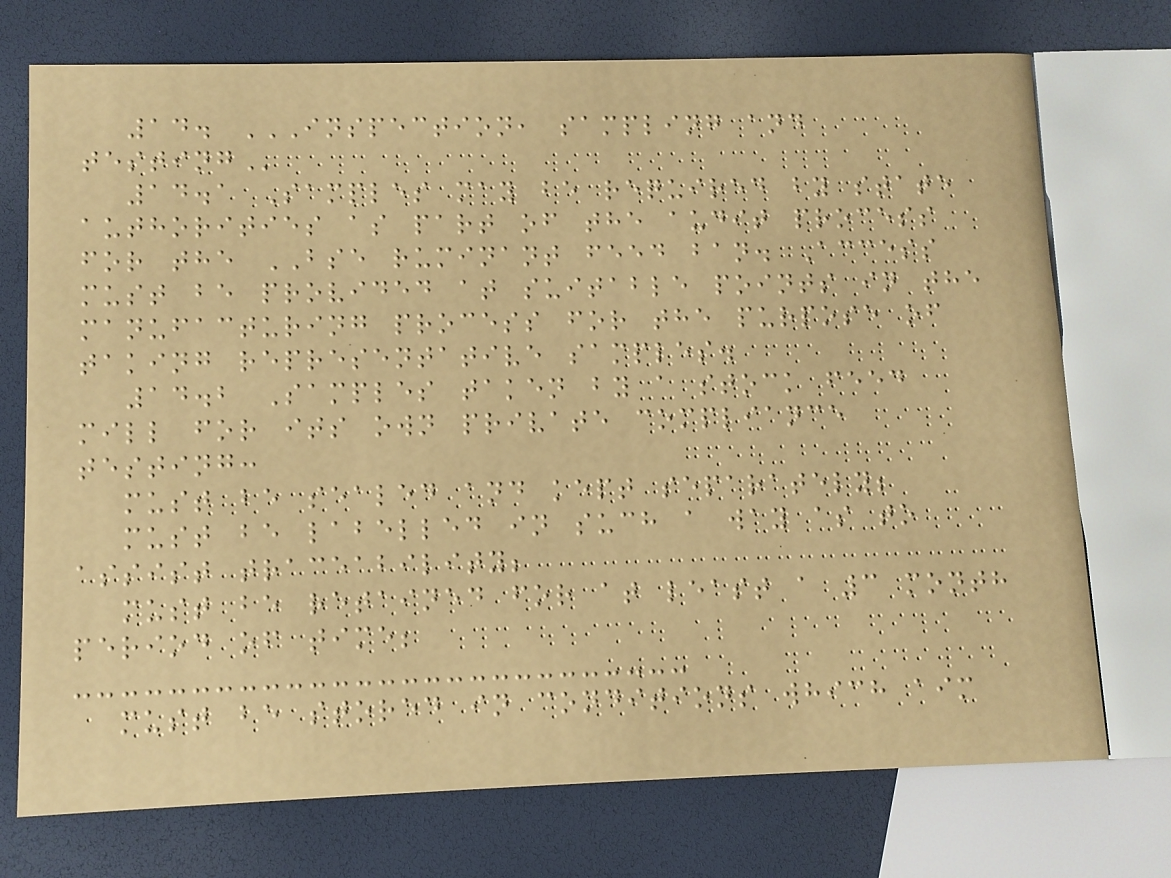14. INSPECTION, SAMPLING AND
TESTING
14.1 Samples may be required by state
authorities as part of the audit process
for the BSE ruminant feed ban. Access
must be provided at suitable points in the
manufacturing process for the purpose of
taking representative samples.
14.2 Samples taken by a stock feed
mill for its own private compliance
testing:
must be sealed and kept separately;
must be labelled in such a way as to
assist traceability;
must be retained for at least a 3 month
period of time;
must be stored in conditions which aim
